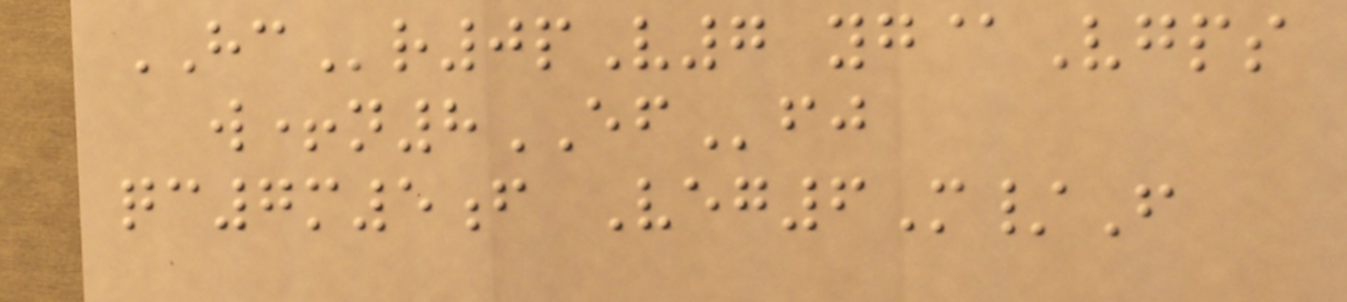HCr0pV7 yg@Vgps
w+n8EFfj
qc7m5f Veg6M/F
